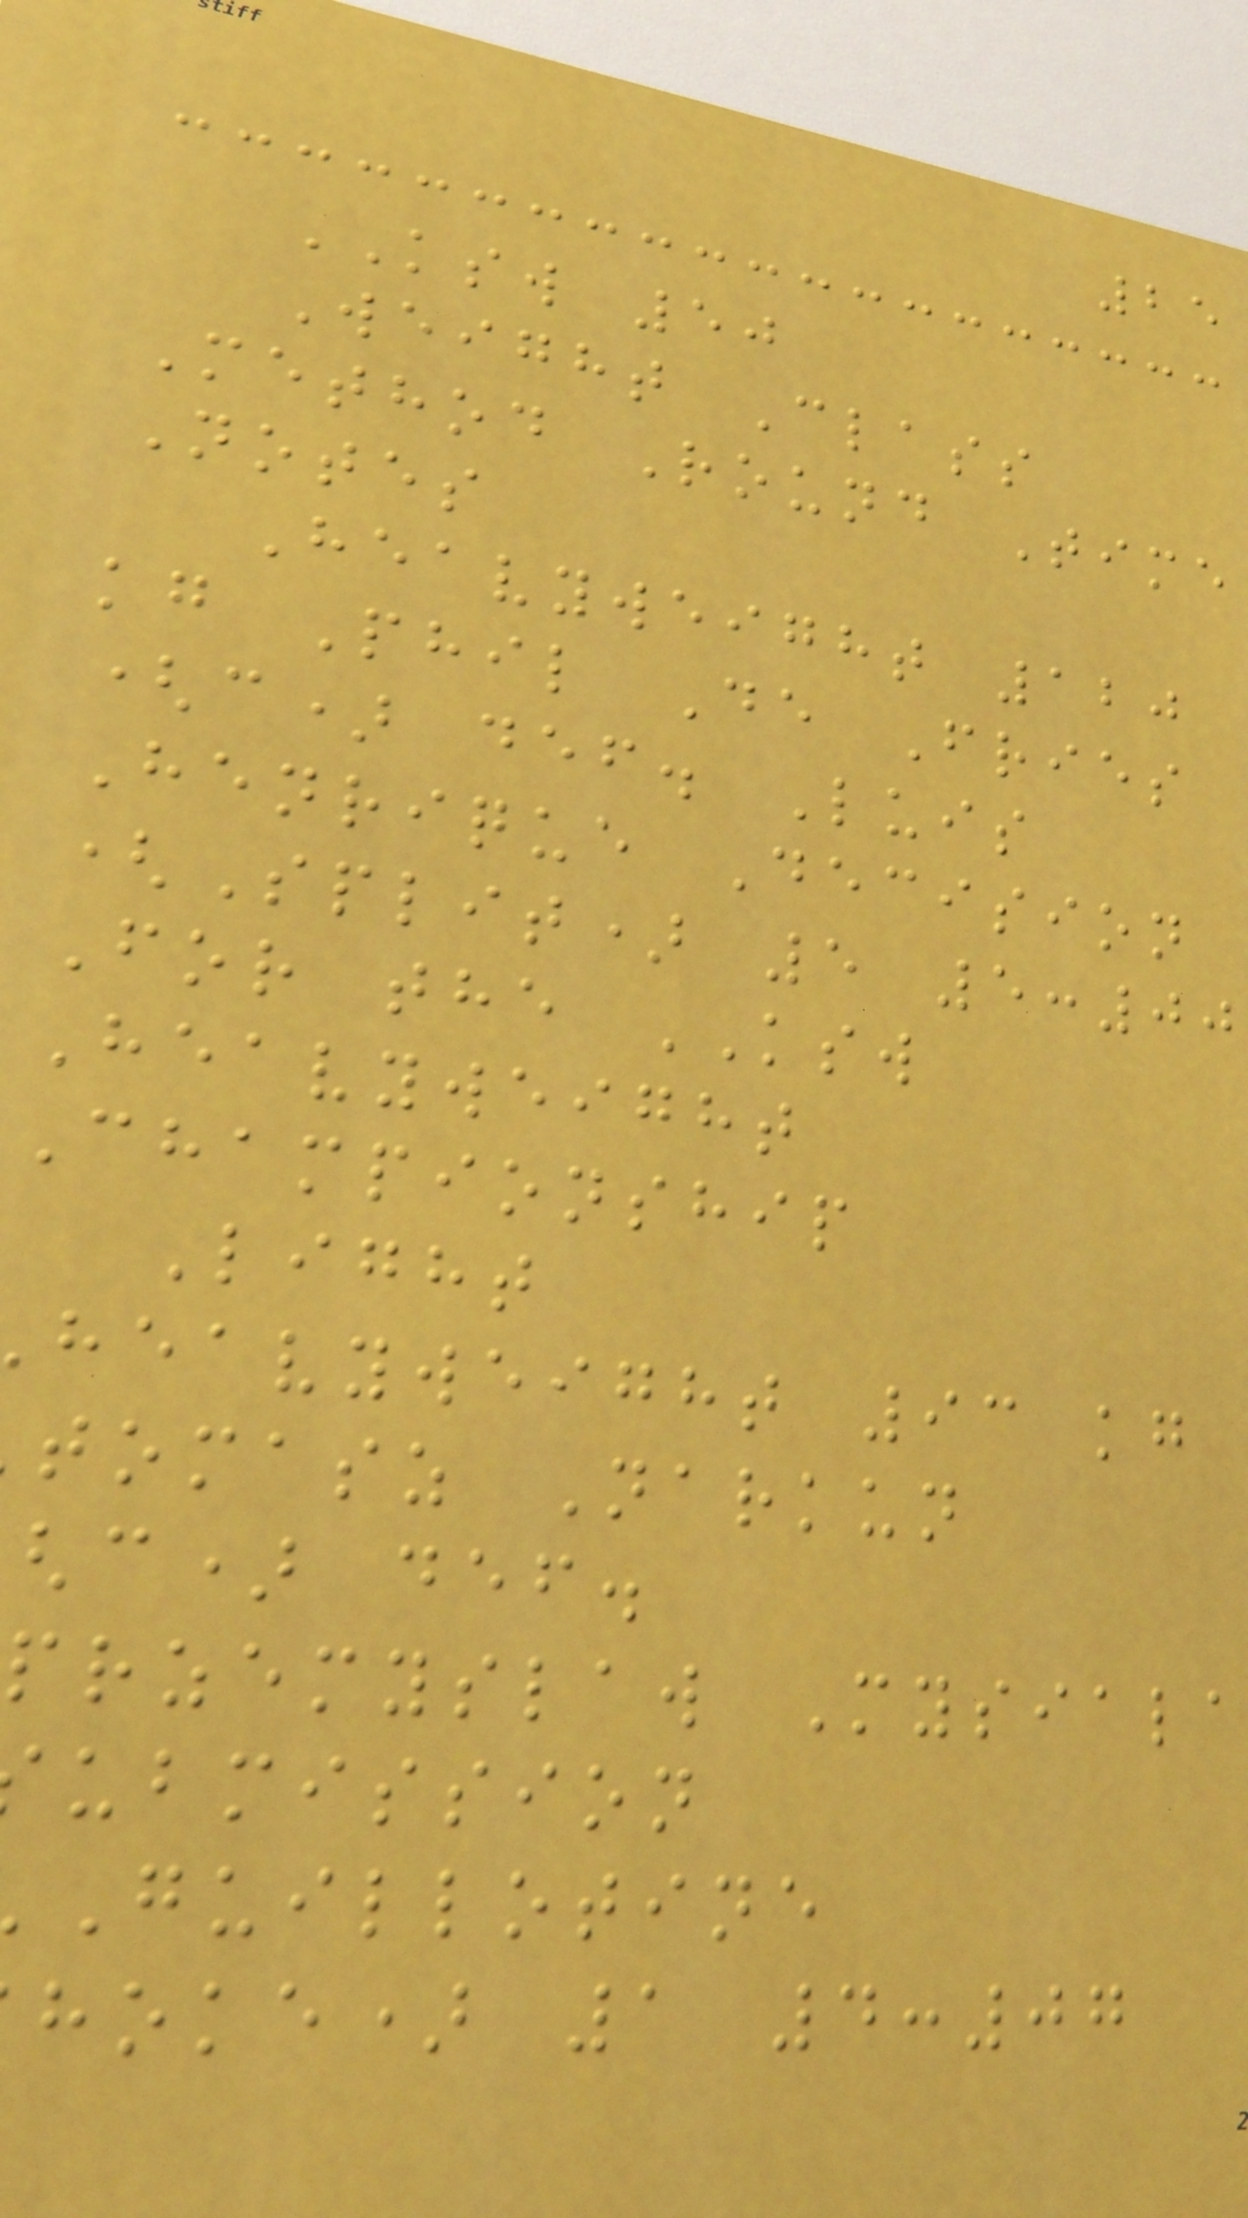25
KSW 50
Weight Class
Method Round Time
Notes
Heavyweight 120
kg Phil De Fries
(c) def. Luis
Henrique Decision
(Split) 5 5:00
For the KSW
Heavyweight
Championship
Light
heavyweight 93 kg
tomasz Narkun
c) def.
przemyslaw Mysiala
ubmission
Guillotine
hoke) 1 4:07
